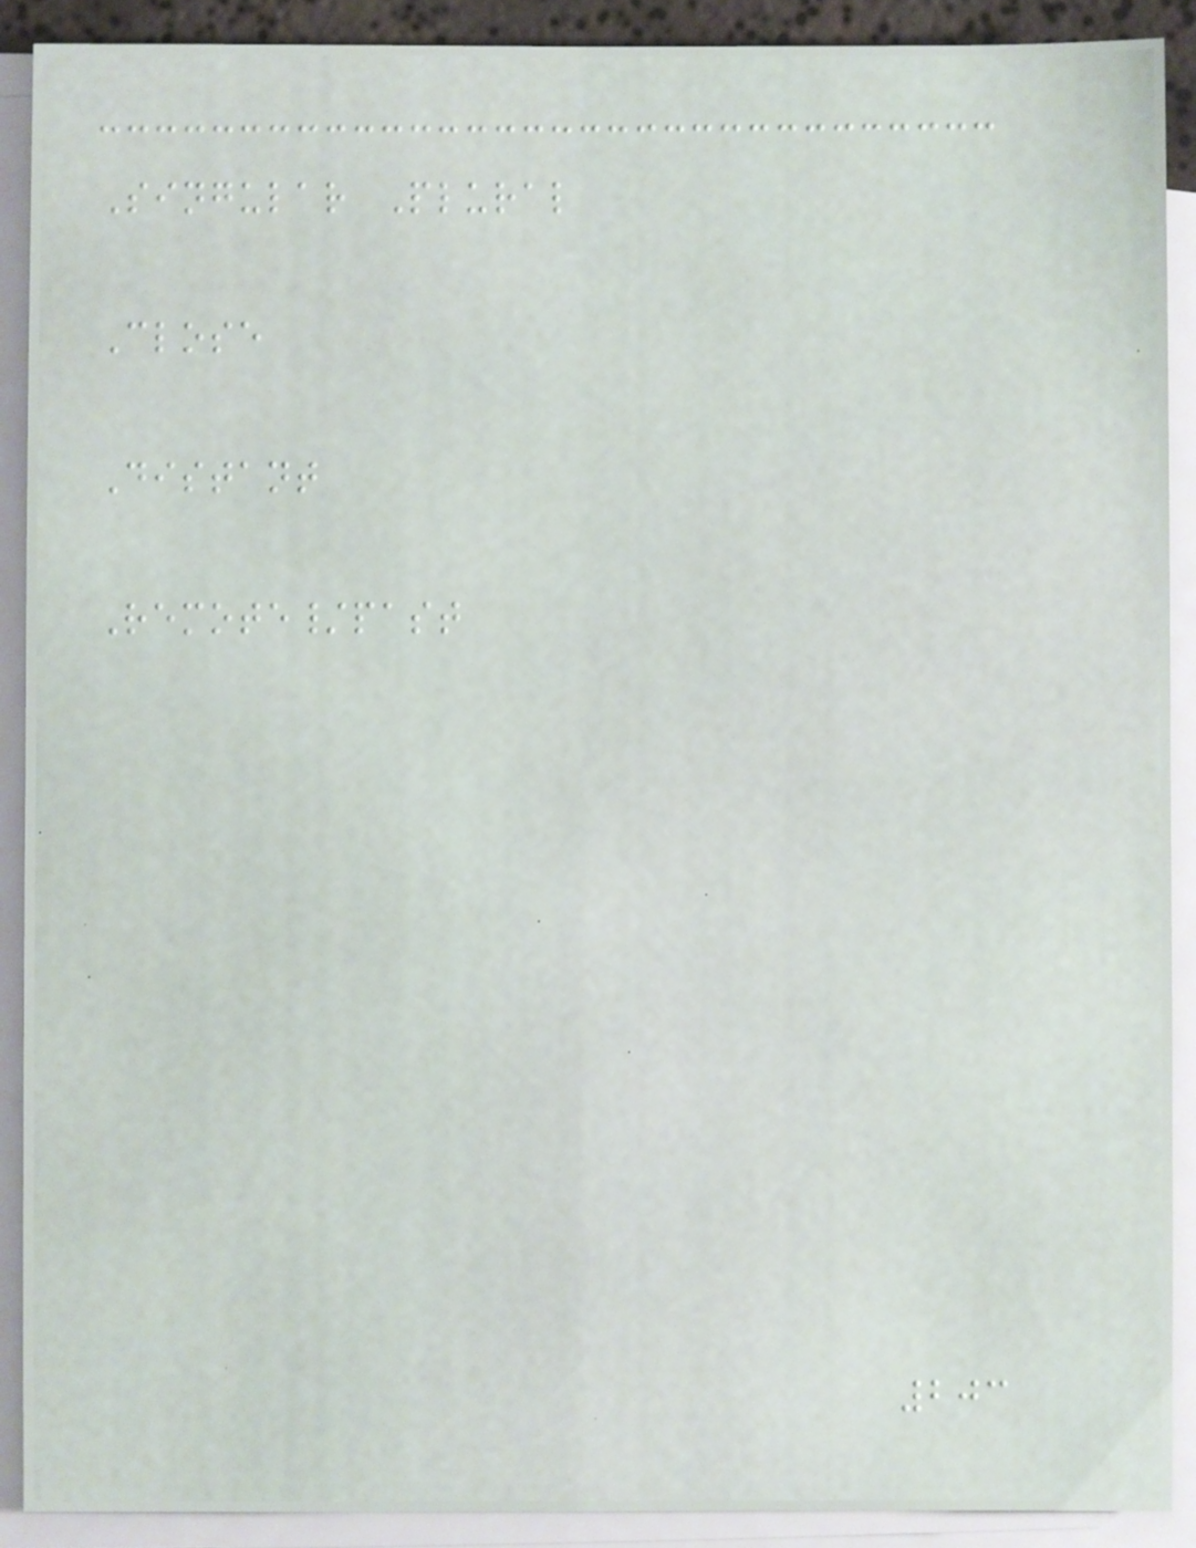Singular Plural
Close
Distant
Remote/past
203
